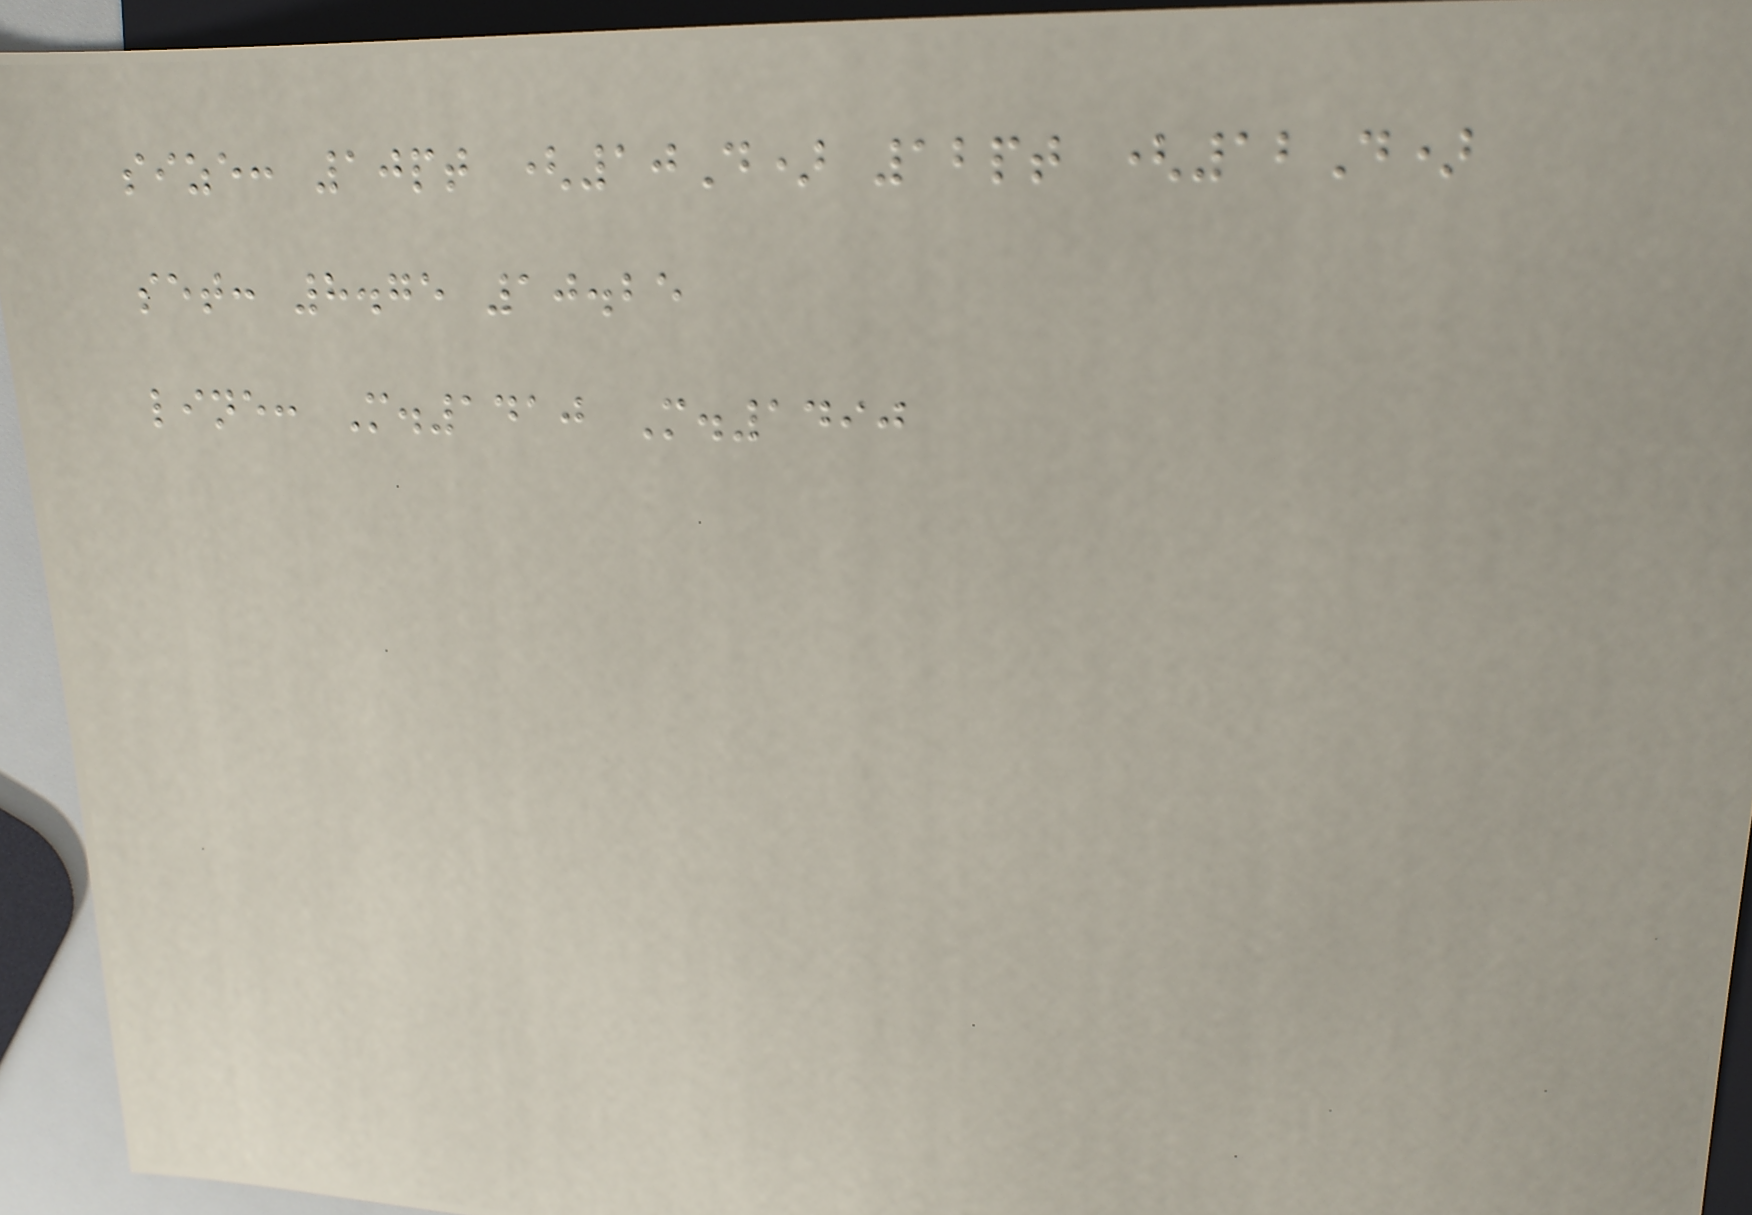size: 10pt (10D) 12pt (12D)
set: 8.75 10.25
line: M.1410 M.1490
